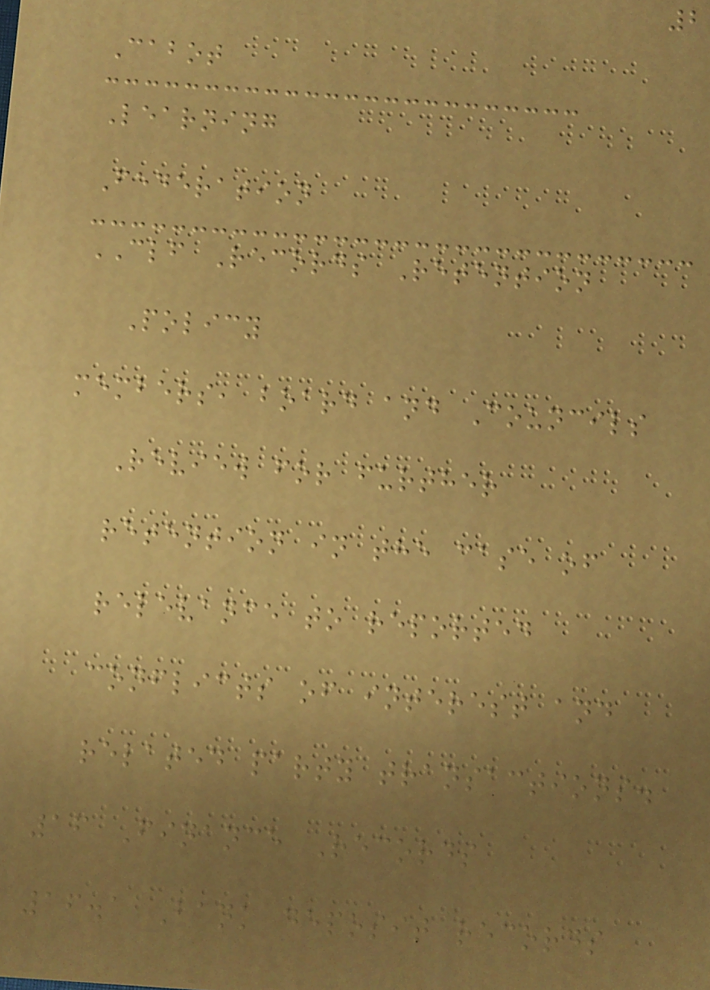2
Cabot
Learning
Federation
CLF Records Retention
Policy
members, board and Councils
Review for further
retention in the case of
relevance to reported
conflicts of interest and
related party transactions.
16 Finance Records
16.1 Bank deposit records
